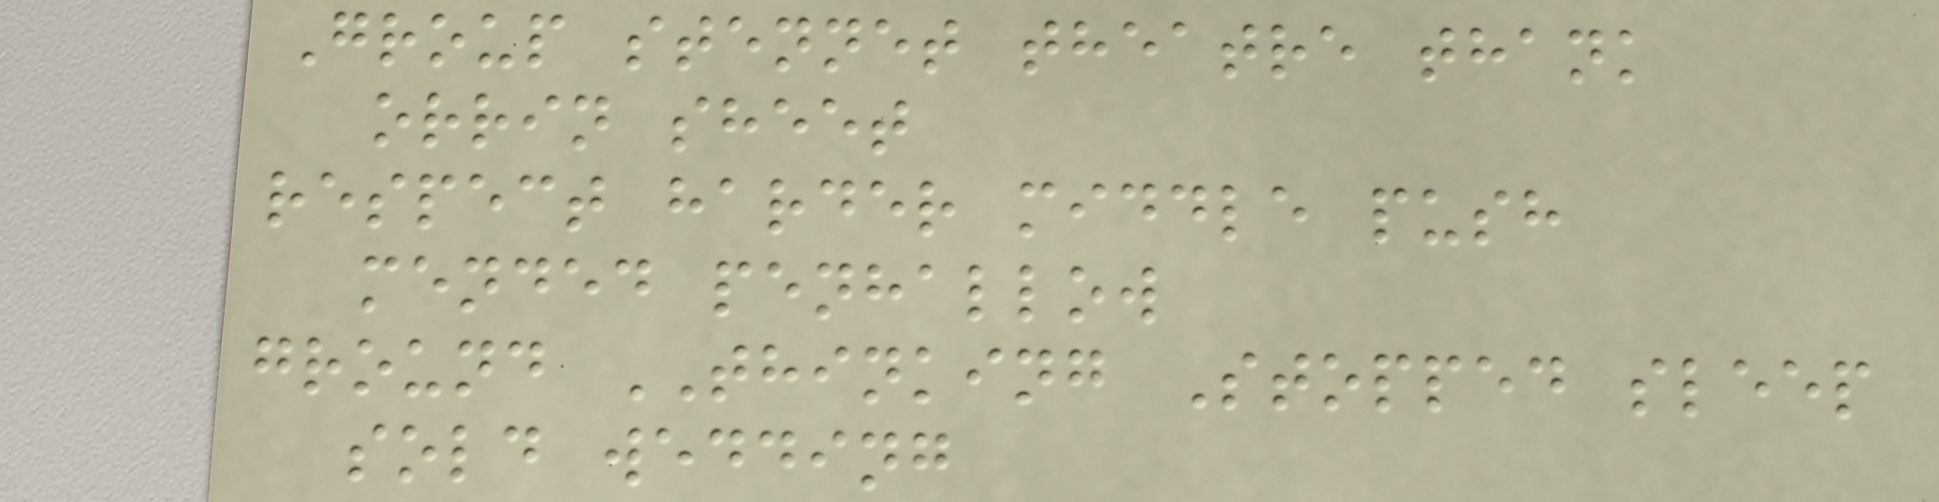Group stennet theatre thank
orrin sheet
respect harder middle push
mended penhallow
ground THINKING Stopped sleep
sold wedding
